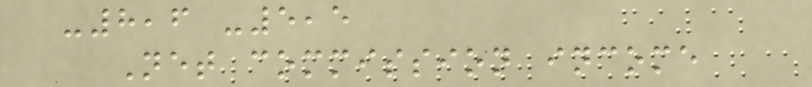-8,6 -5,5
Net commission income
